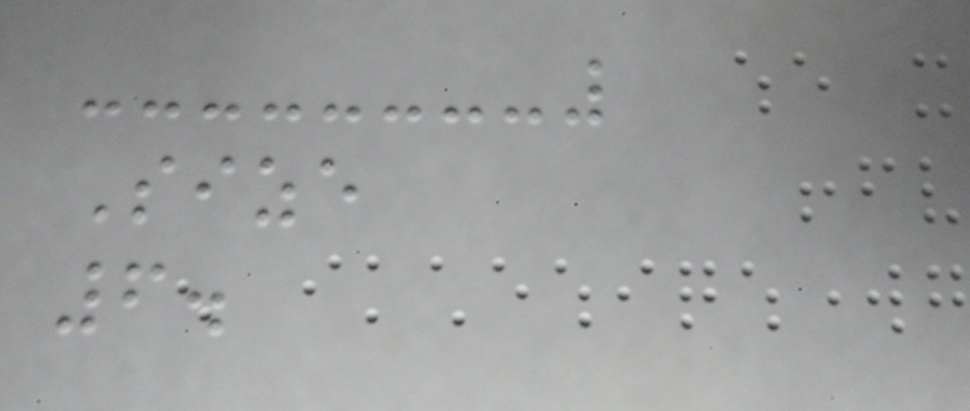Size
6.
